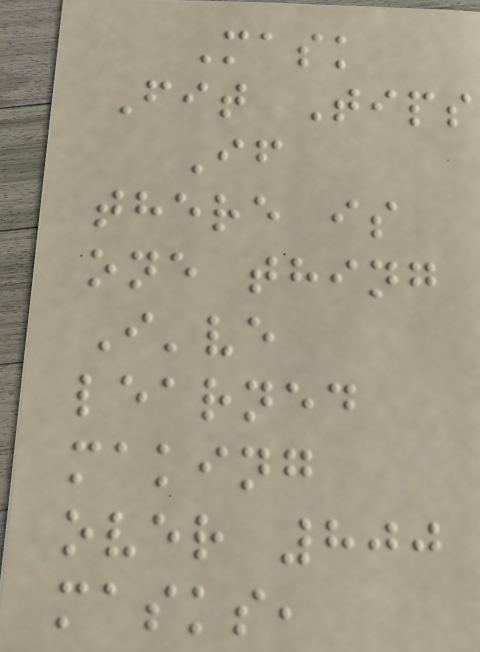Mask
Fit Tips
If
there is
one thing
I've
learned
making
over 800
masks,
